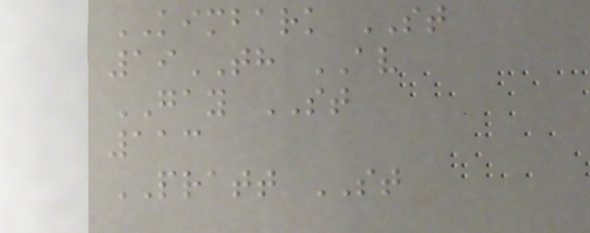KIMBARK ST
19TH AV
GAY ST
113
PRATT ST
